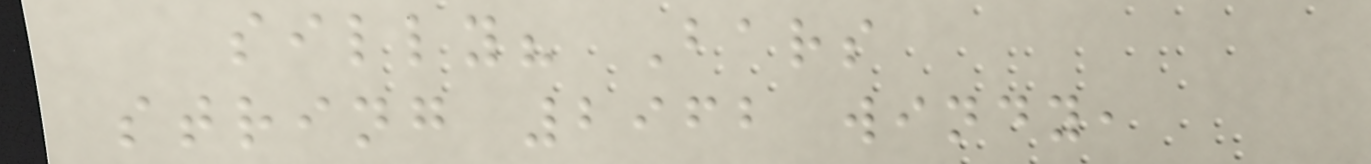silly? Bars
string 2962 windy,
